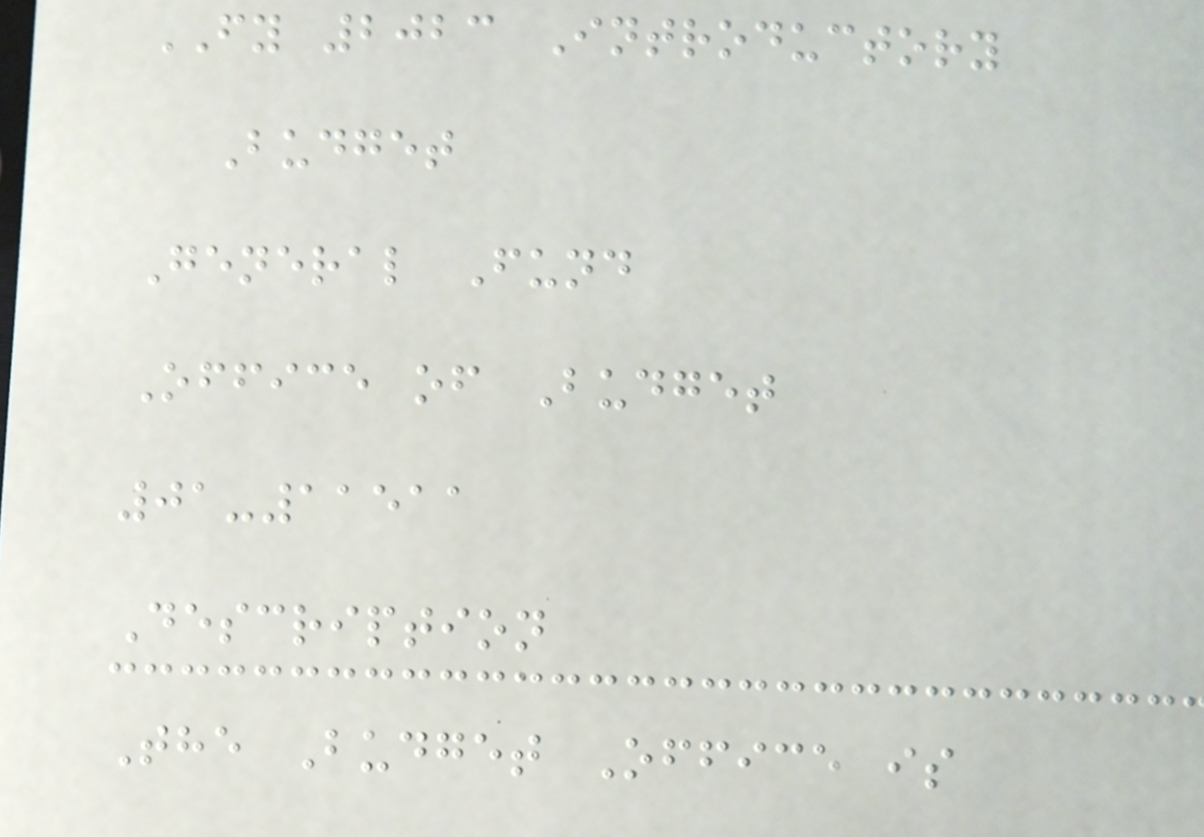FY 2023 Introductory
Budget
General Fund
Office of Budget
01-11511
Description
The Budget Office is
